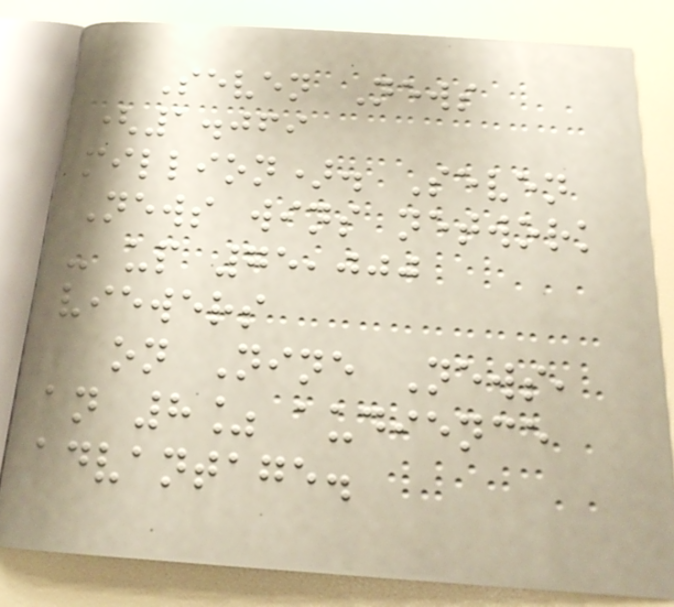Seven News
(1.069
million). Seven
News wins network
- up 75,000
viewers
on Nine News,
an 8% audience
advantage.
